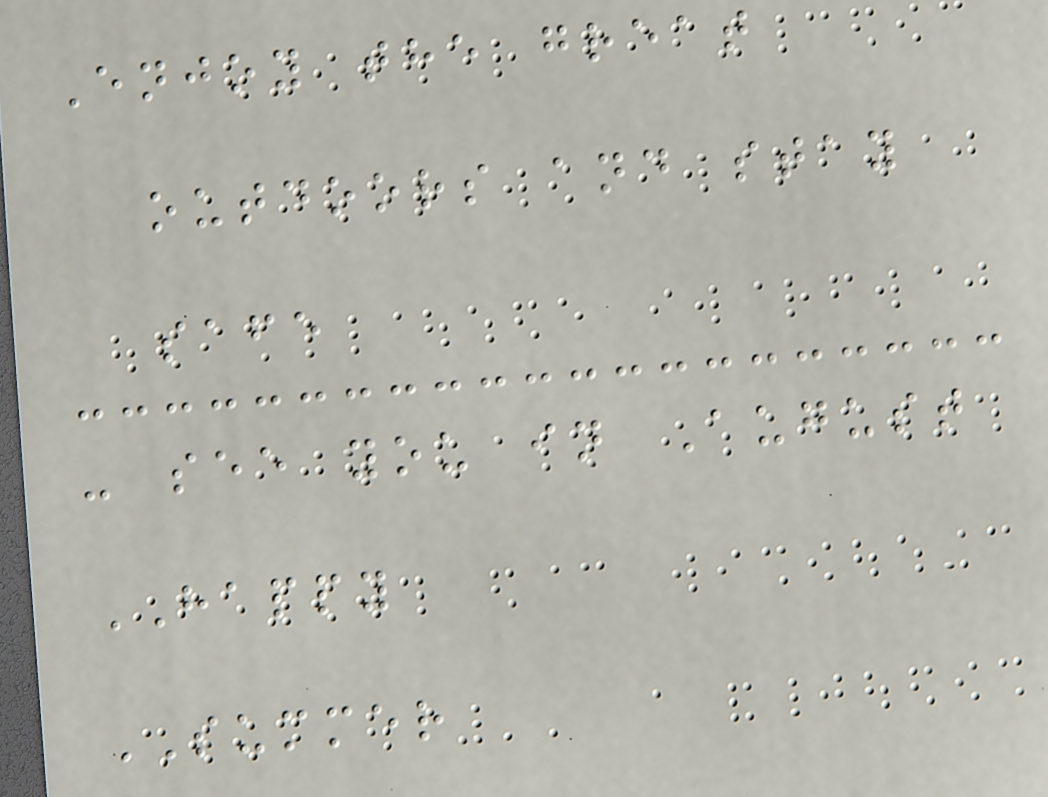Enjoy the great
outdoors and stay
safe
- see you in August
HAPPY
SUMMER
